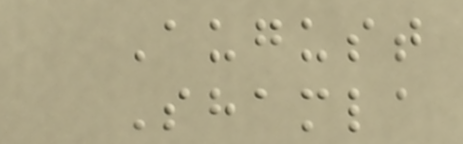August
Shamla
